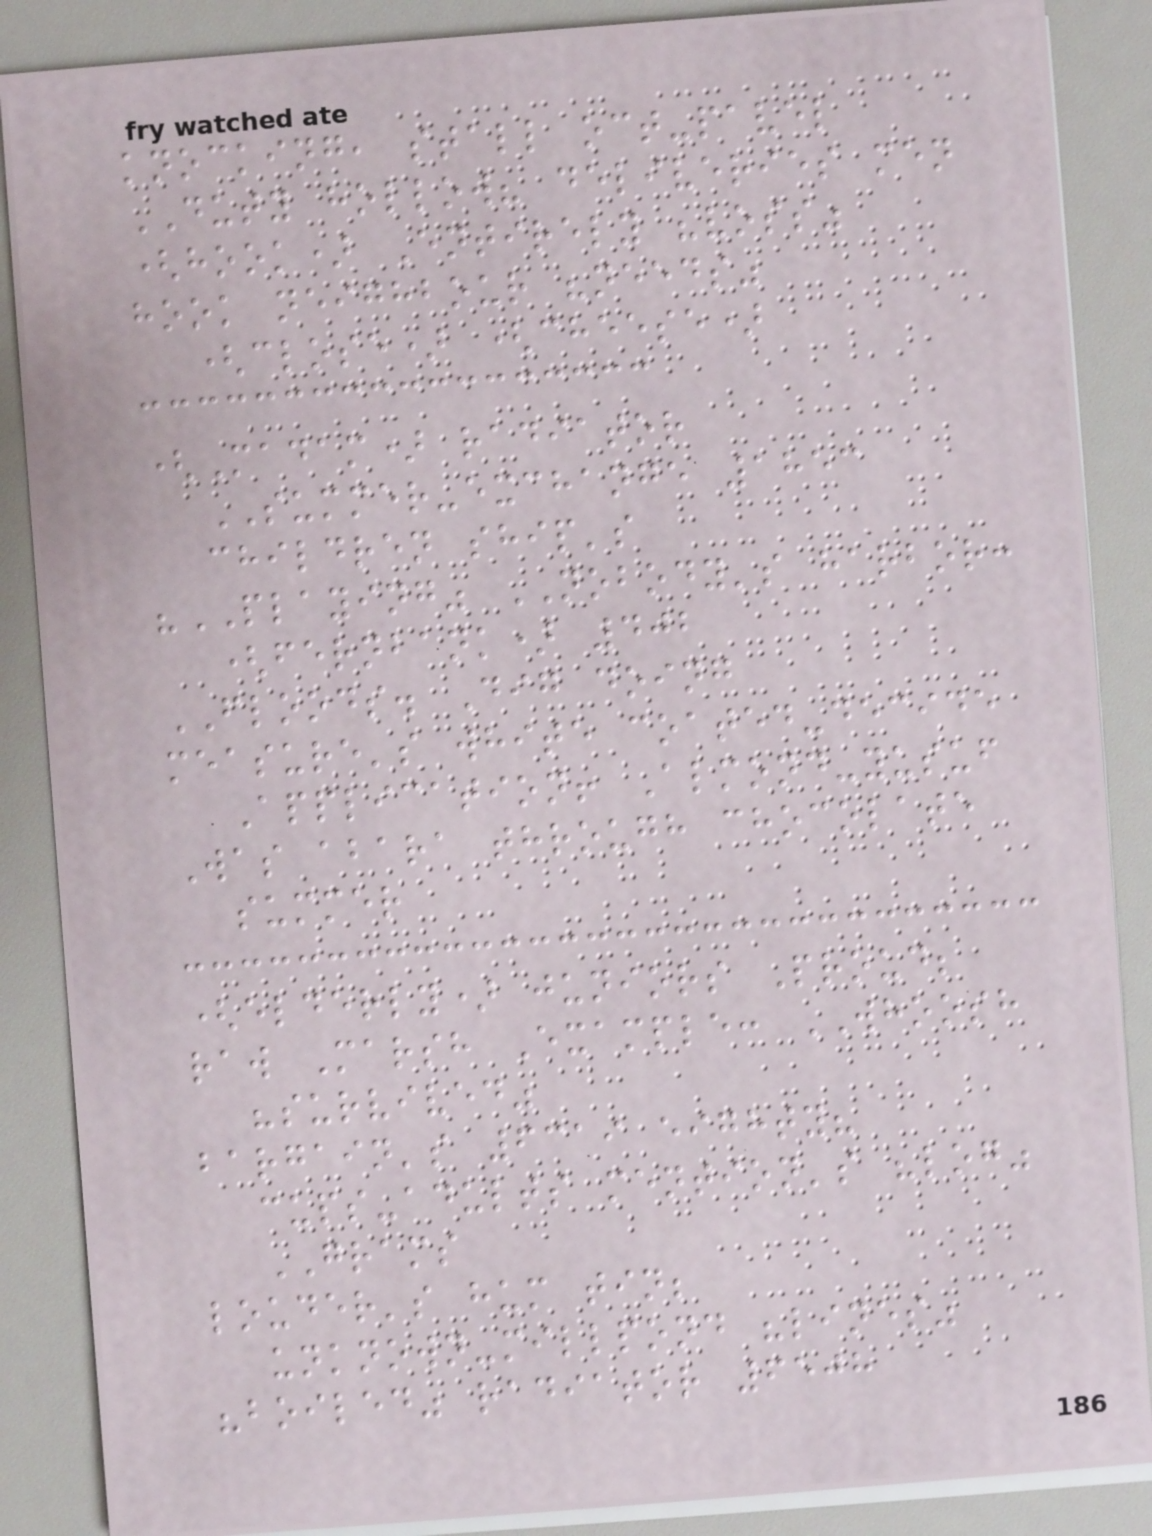knocking, stall oct-pavel
DUTY hollow? deliveries men
(hook) Entirely "voss"
hook neighbour "needs"
(close) (cheese)
(Madam) radiator
SUMMER-exchange 1853
children ship's
"PLAYING" NOBODY's harbor:
(fernbank) 402
FLOODS. Dig doing
measure's white coated-decide
Application! Almond-yusuf
Was abara through chocolate
summer
(elderly) juniors Proud;
raw Marsh Example: WHOOSH
"survived"
bargain's 6319 eighty?
cups-adults mention's "log"
GRAMS
louder's hum tin;
unknown-millpond "lines"
"boiled" radiator 6508
